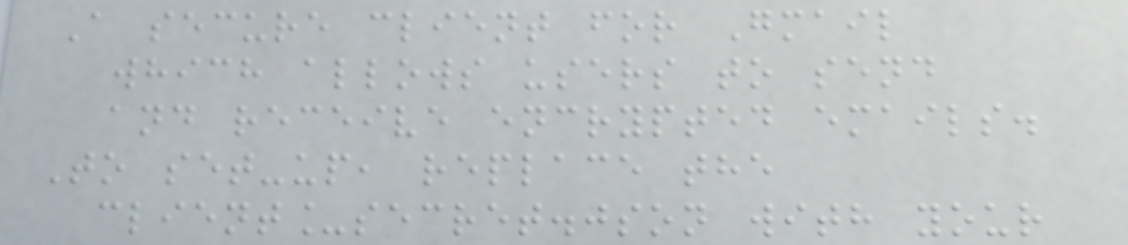A secure client for Gmail
which allows users to send
and receive encrypted emails.
To set-up, replace the
client_secret.json with your
